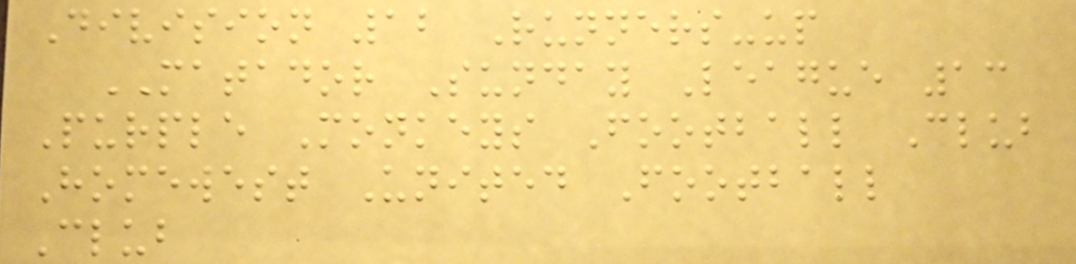Division 12 Runners-up
MATADOR Sunday League 13
Purple Monkeys Football Club
Homewest United Football
Club
